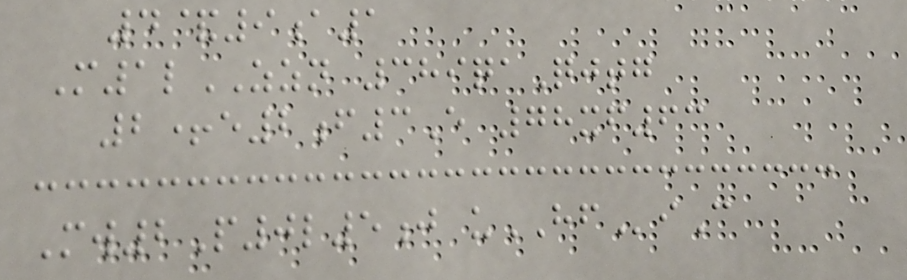4&9a1
M1lZZN 389qaQjtg
2+e2f3E 78xf63
Mw2P0l5j uHFiC
